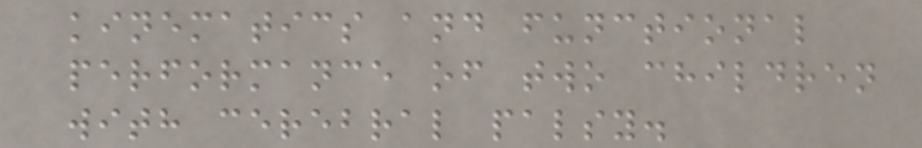kinematics and functional
performance of two children
with cerebral palsy.
